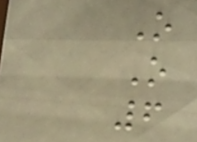O
O
6
